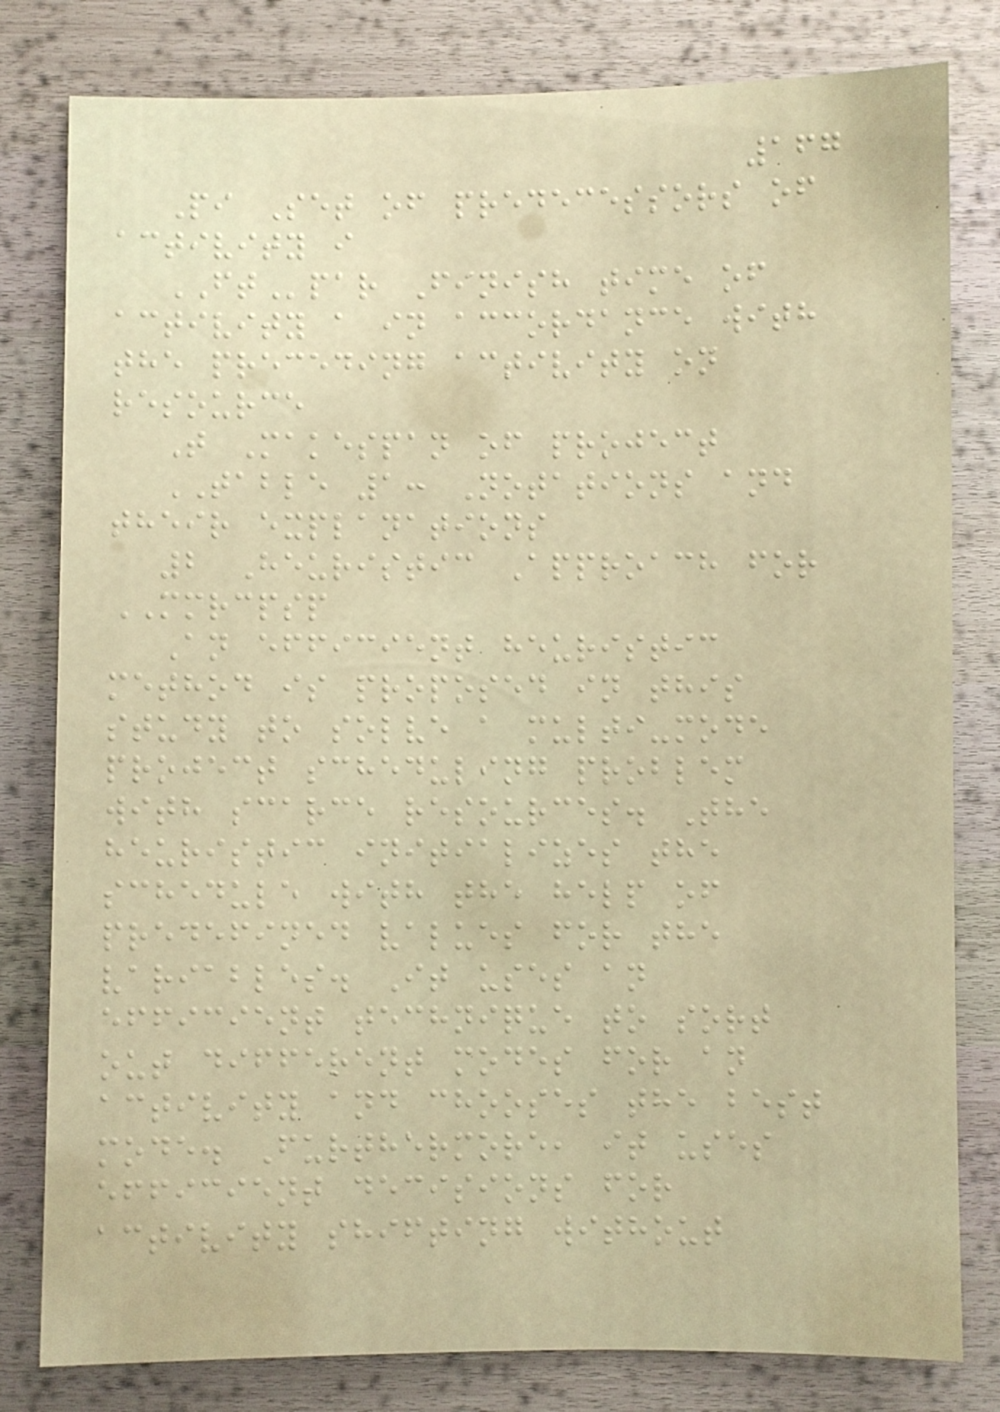167
Pi Set of predecessors of
activity i
FTpar Finish time of
activity a in accordance with
the preceding activity on
resource
T Makespan of project
TABLE 1: Notations and
their explanations
2 Heuristic Approach for
MMRCPSP
An efficient heuristic
method is proposed in this
study to solve a multi-mode
project scheduling problem
with scarce resources. The
heuristic initializes the
schedule with the help of
predefined values for the
variables. It uses an
efficient technique to sort
out different modes for an
activity and chooses the best
mode. Furthermore, it uses
efficient decisions for
activity shifting without
